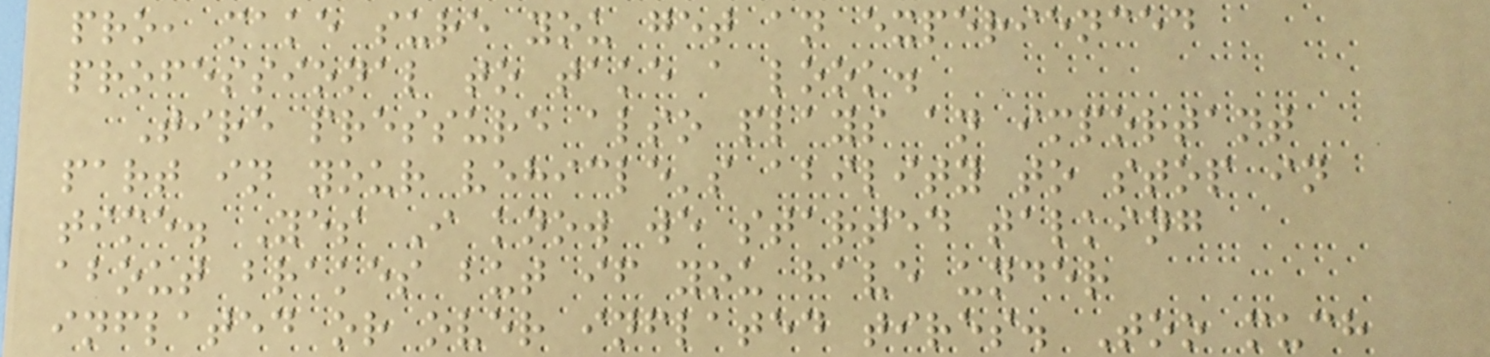pro, make sure you get an experienced
professional to take a look.
Tire pressure also plays an important
part in your vehicle's ability to stop in
time. Yes I know we started talking
about brakes but if you have under
inflated or over inflated tires. Too much
